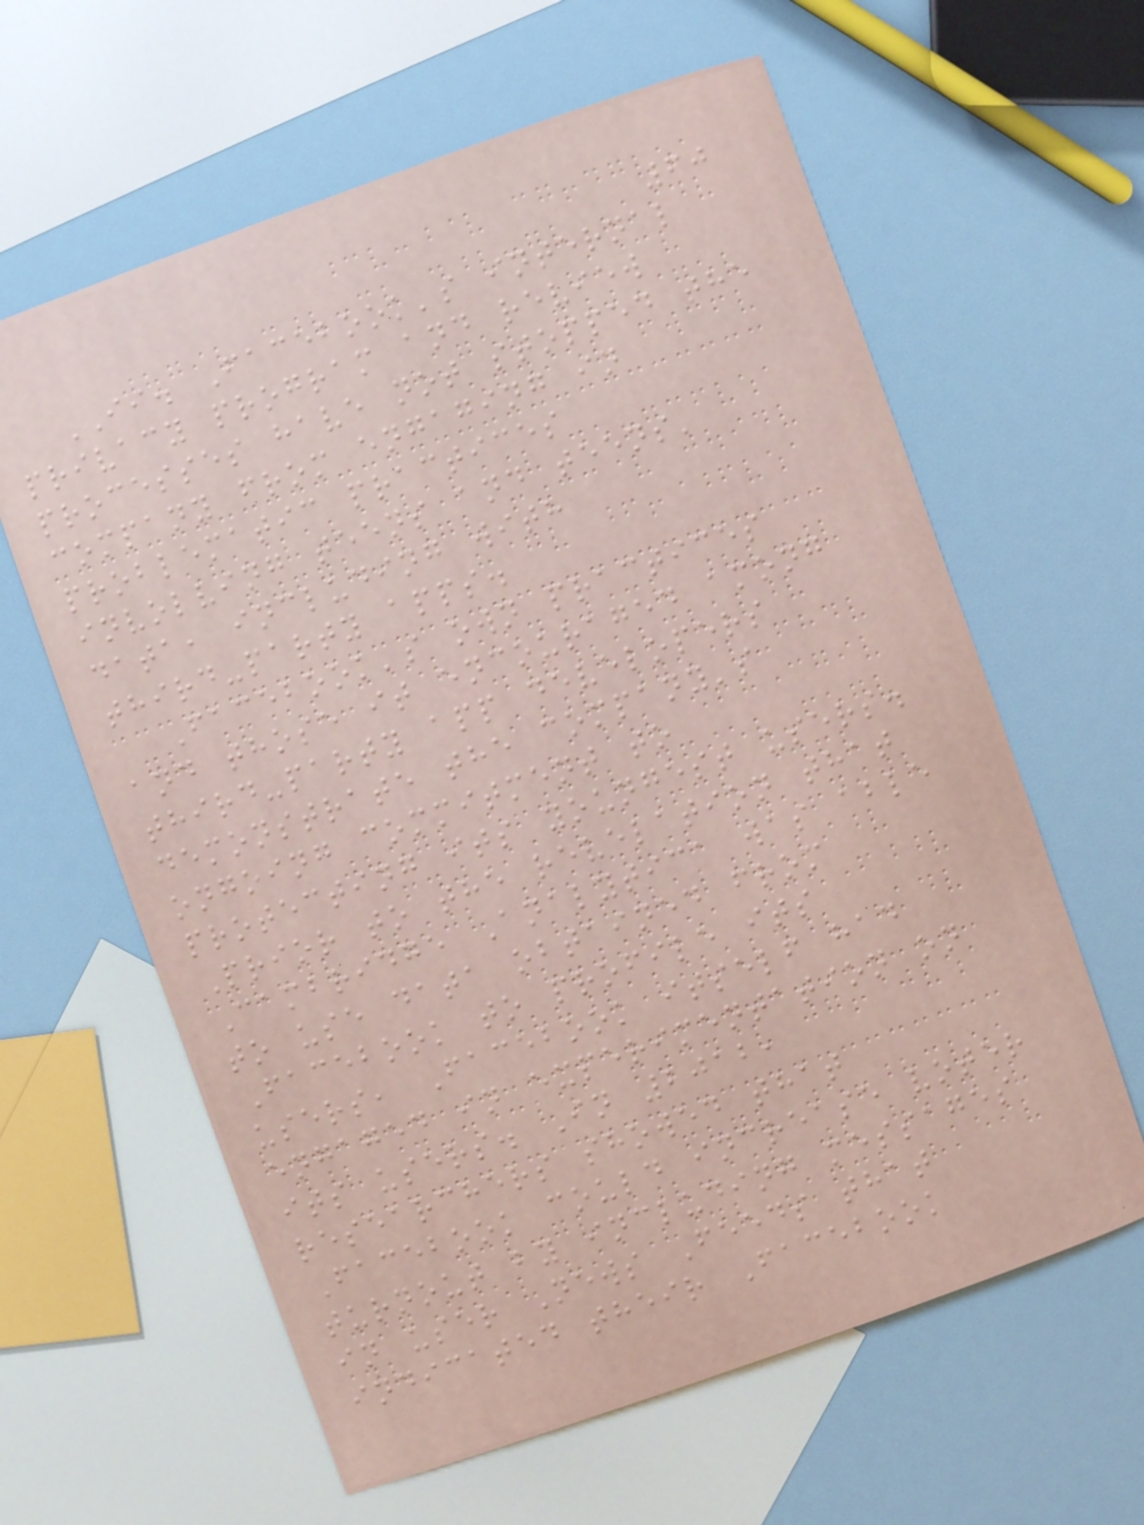60
II. Facebook's internal
privacy program and review
processes have not stopped the
company from engaging in
problematic practices
involving teens and teens'
data, including with
third-party apps.
Facebook's own practices
and those it encouraged among
third-party app developers
demonstrate the company's
ongoing commitment to
protecting its youngest users.
Prior to the revelation that
Cambridge Analytica was able
to use data obtained from
Facebook to profile its
users, Facebook itself had
engaged in experimentation on
its users. In 2012,
researchers showed that
Facebook could increase voter
turnout by including messages
in user News Feeds that
indicated their Facebook
